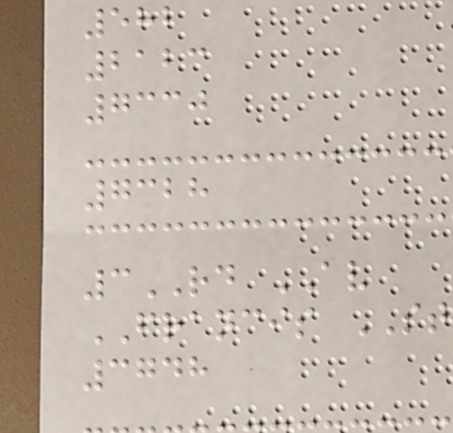582
2123
7330
7328
3RD AV
FRANCIS ST
3748
